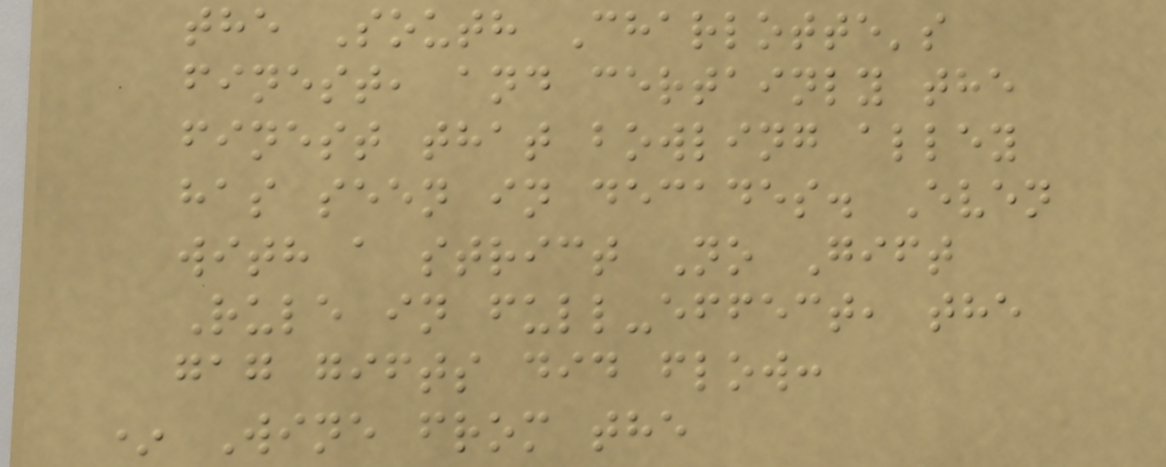the South Charlotte's
finest, and certainly the
finest that bowling alley
has seen in decades. Even
with a strict No Gift
Rule in full-effect, the
gag gifts did flow:
* Wine from the
